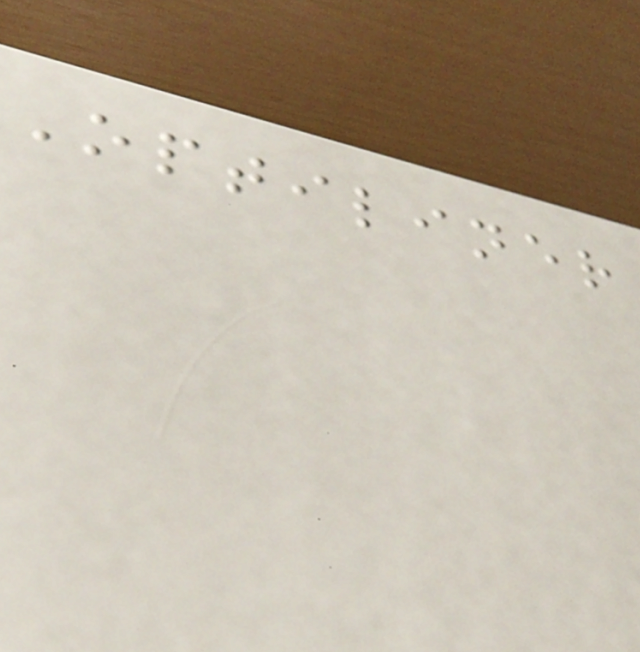Optiliner
